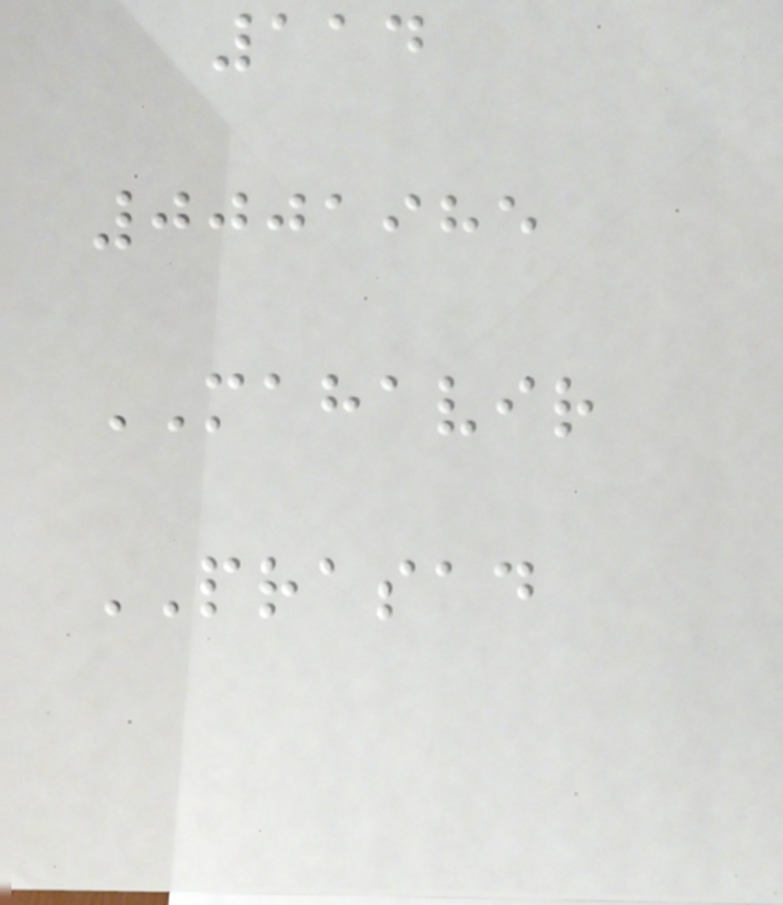114
0001985
MAHAVIR
PRASAD
